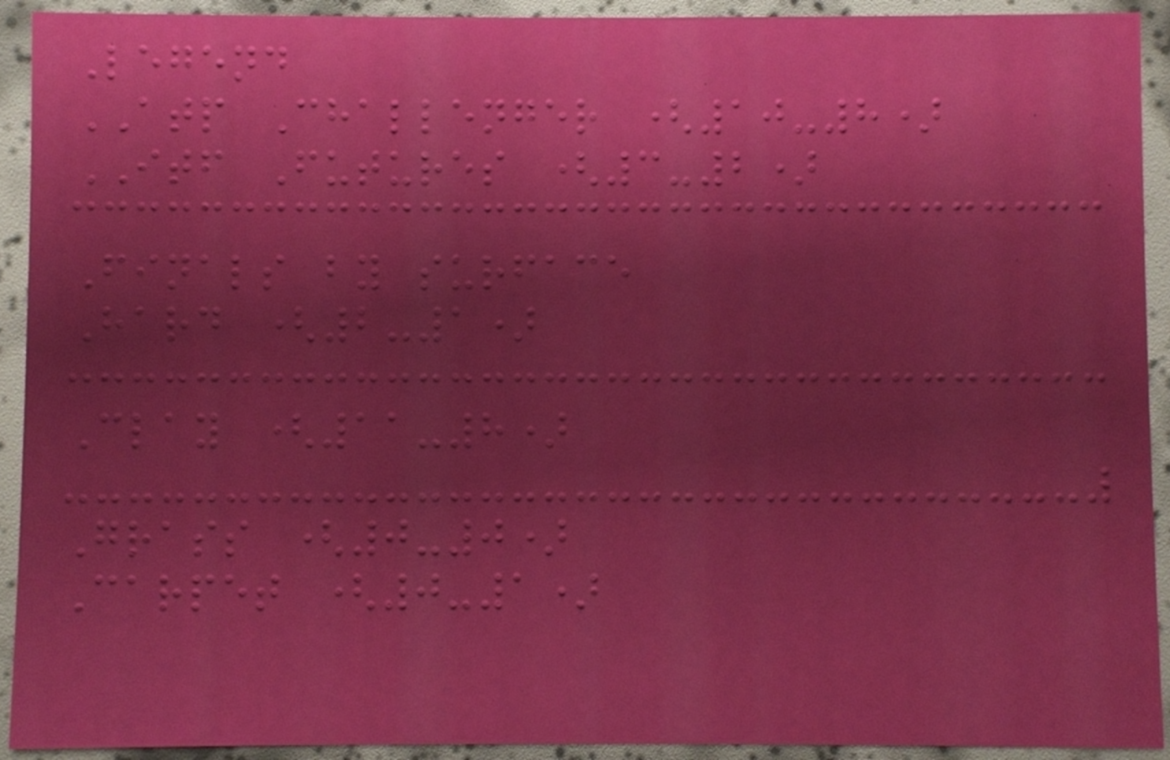Legend
ATP Challenger (10-8)
ITF Futures (3-2)
Finals by surface
Hard (2-1)
Clay (11-8)
Grass (0-0)
Carpet (0-1)
